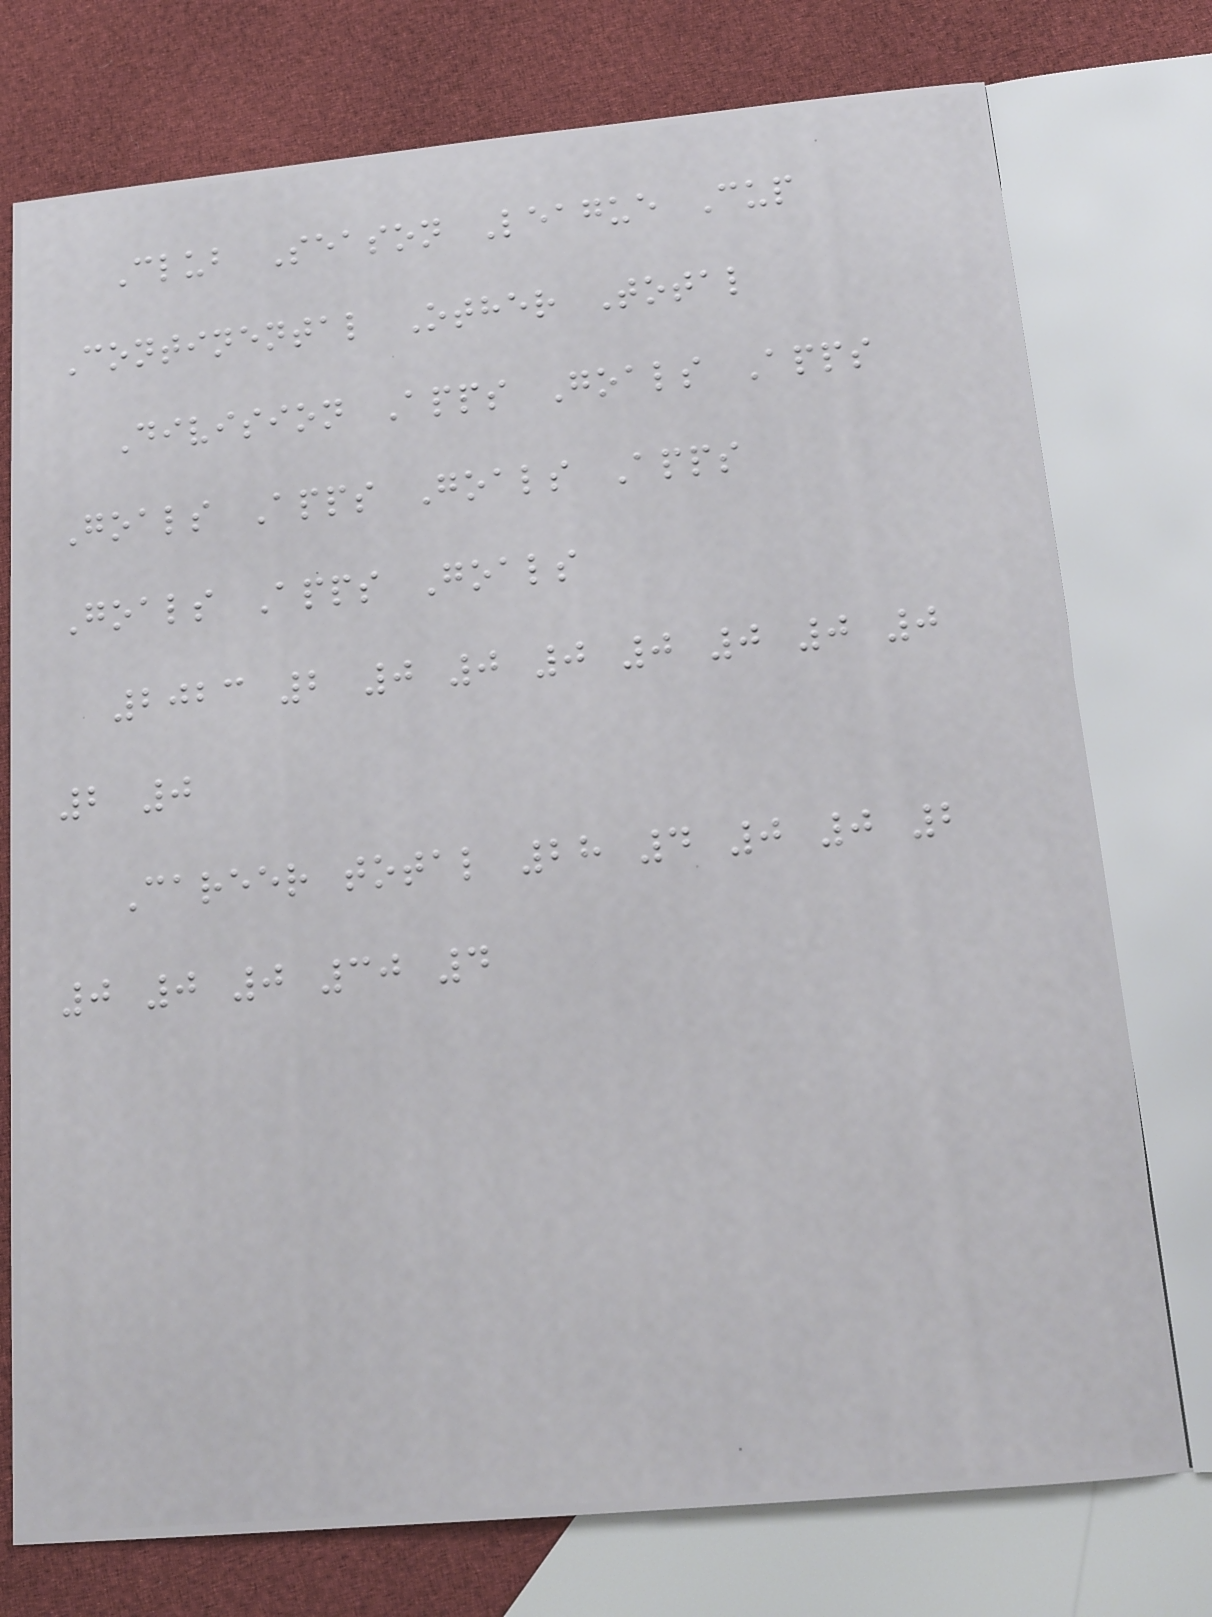Club Season League Cup
Continental Other Total
Division Apps Goals Apps
Goals Apps Goals Apps
Goals Apps Goals
2023 2 0 0 0 0 0 0 0
2 0
Career total 28 4 0 0 2
0 0 0 30 4
